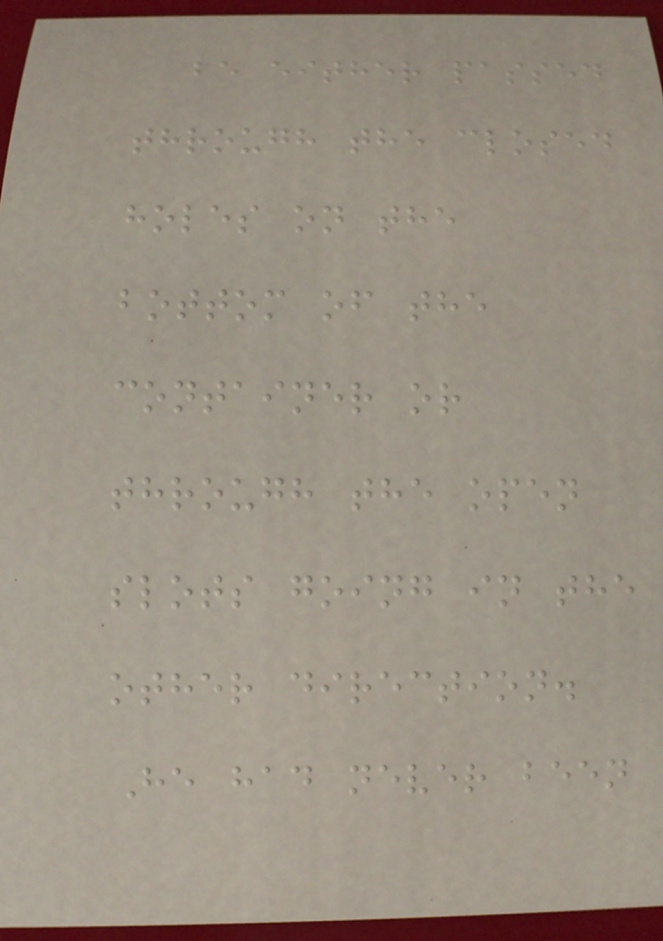be either passed
through the closed
holes on the
bottom of the
container or
through the open
slots going in the
other direction.
He had never been
